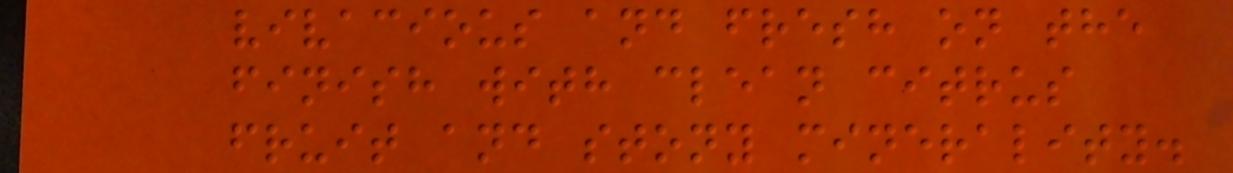vivacious and fresh on the
finish with clean citrus
fruit and stony minerality.
